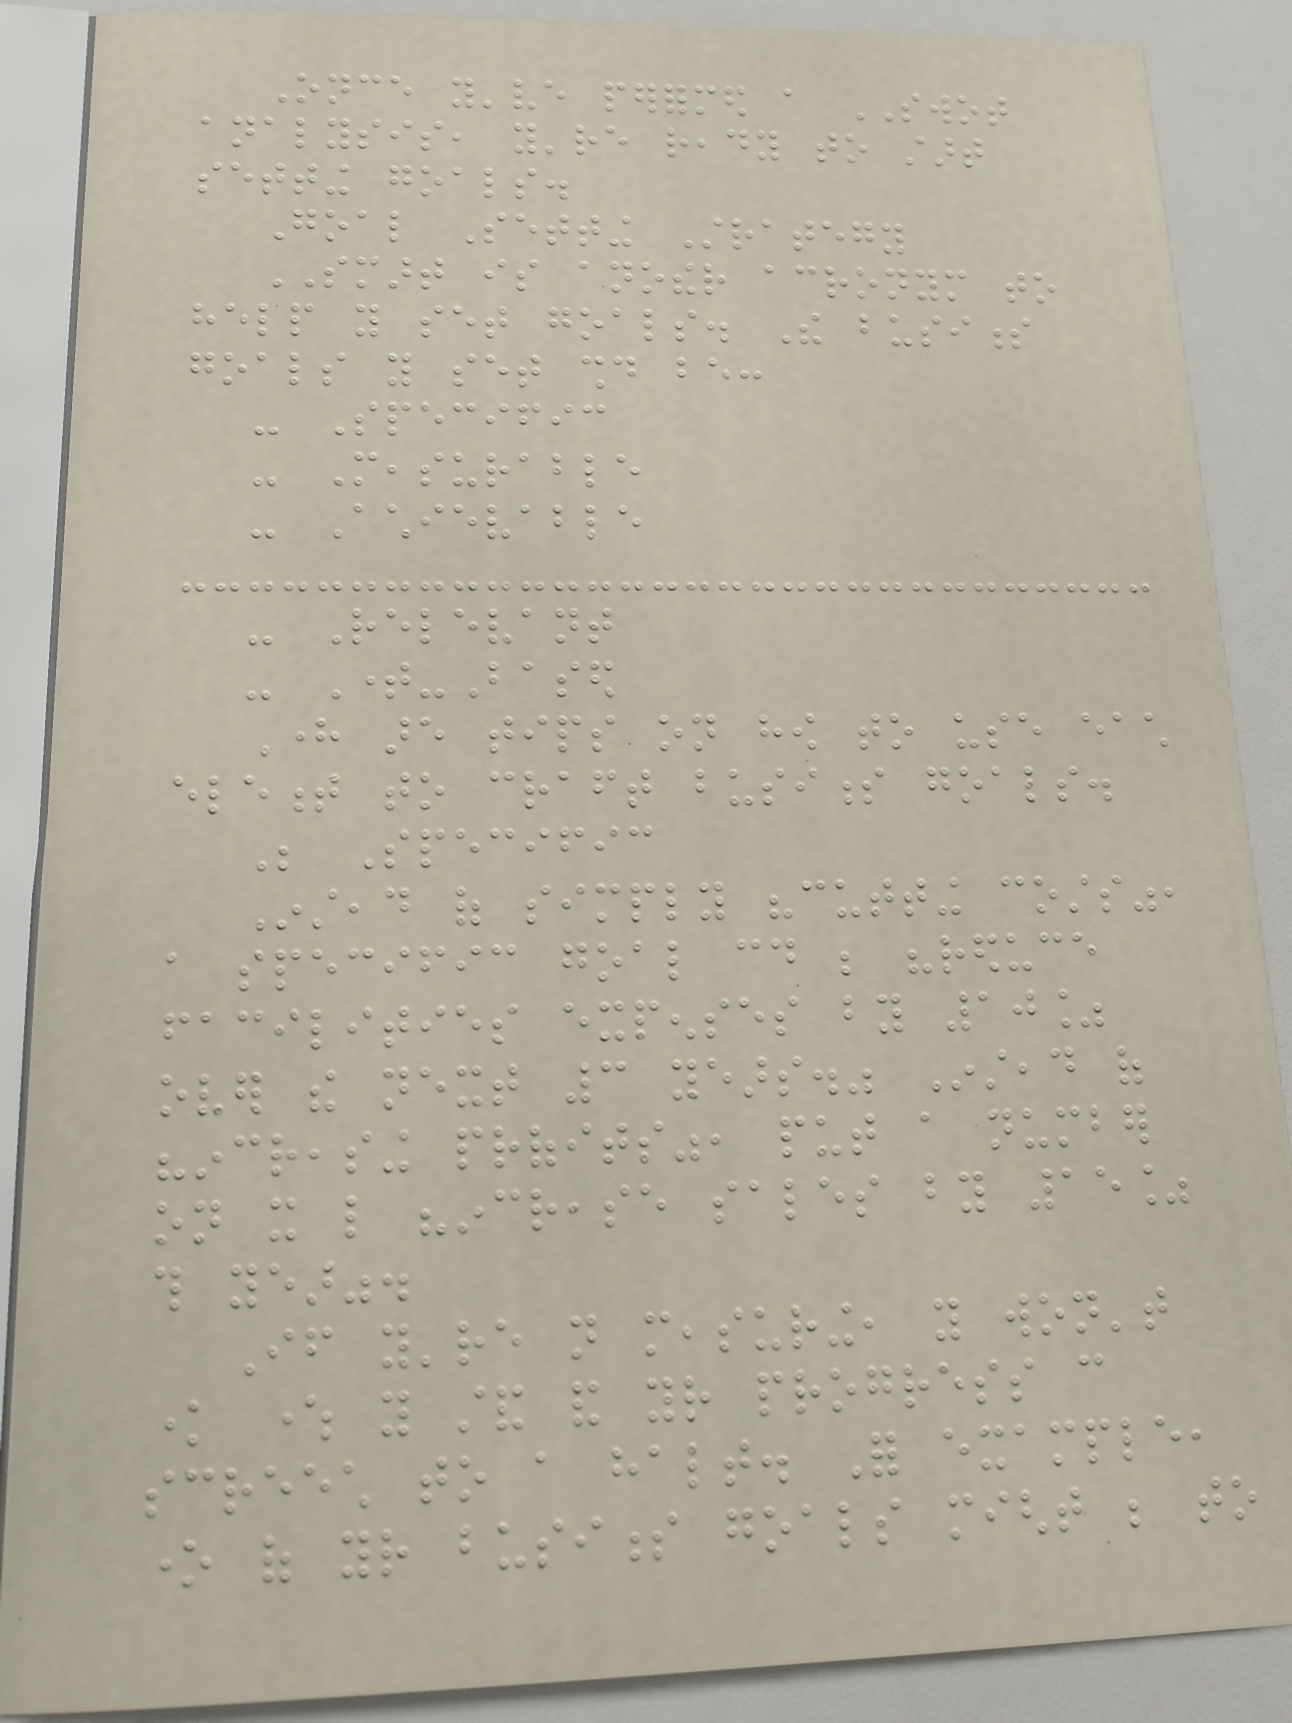Once you've performed a SWOT
analysis, you're ready to start
setting goals.
Goal Setting Strategy
SMART is another acronym to
help you set goals. The business
goals you set should be:
- Specific
- Measurable
- Achievable
- Relevant
- Time-Based
Here are tips on how to use each
element to craft business goals.
Be Specific
Instead of simply "cutting costs",
a specific goal could be "reduce
facilities expenses by 10%
over the next 3 years." Instead of
"increasing profits", put a number
on it like "increase sales by 15%
this year".
If you're not measuring, you won't
know where you stand and your progress can
screech to a halt. For example,
one of your business goals might be to
